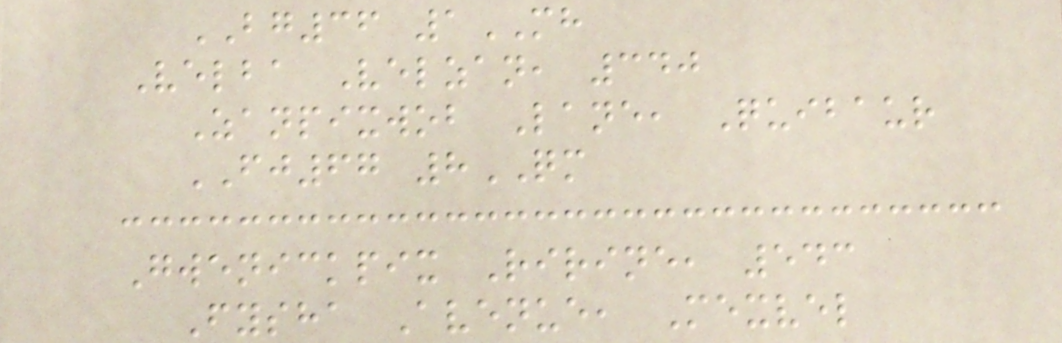BG36 1MH
Velba Velzan, 340
Zanpixwob Lane, Quibaur
FJ67 8QM
Gwenickpix Ririne, 543
Fysha Avenue, Mexvel
